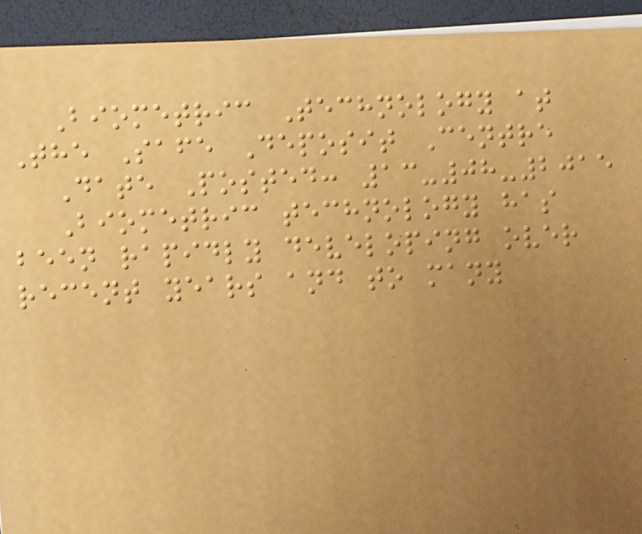Biometric Technology at
The Safe Deposit Centre
Date Posted: 13-08-2015
Biometric technology has
been rapidly developing over
recent years and to many
